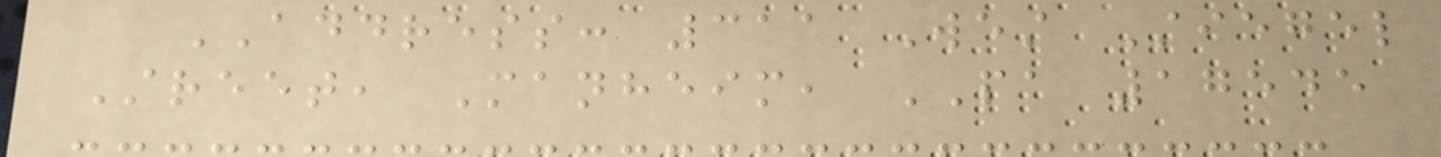ADDRESS: 311 West Stiegel
Street, Manheim, PA 17545
